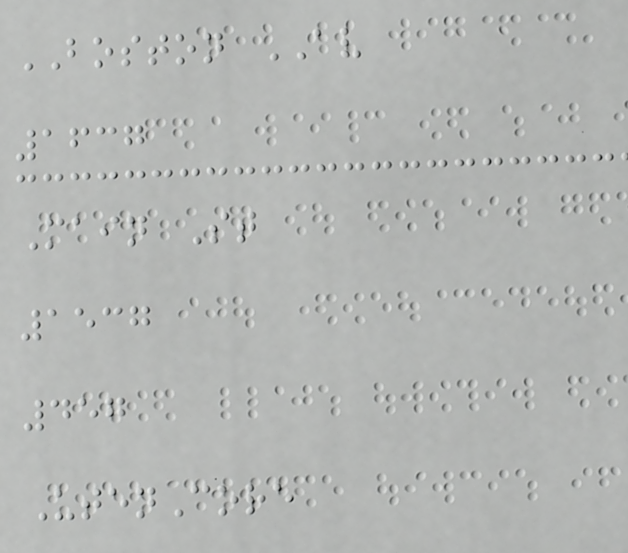BOSTON AV
1637
Main St
1537
457
UtenCore
